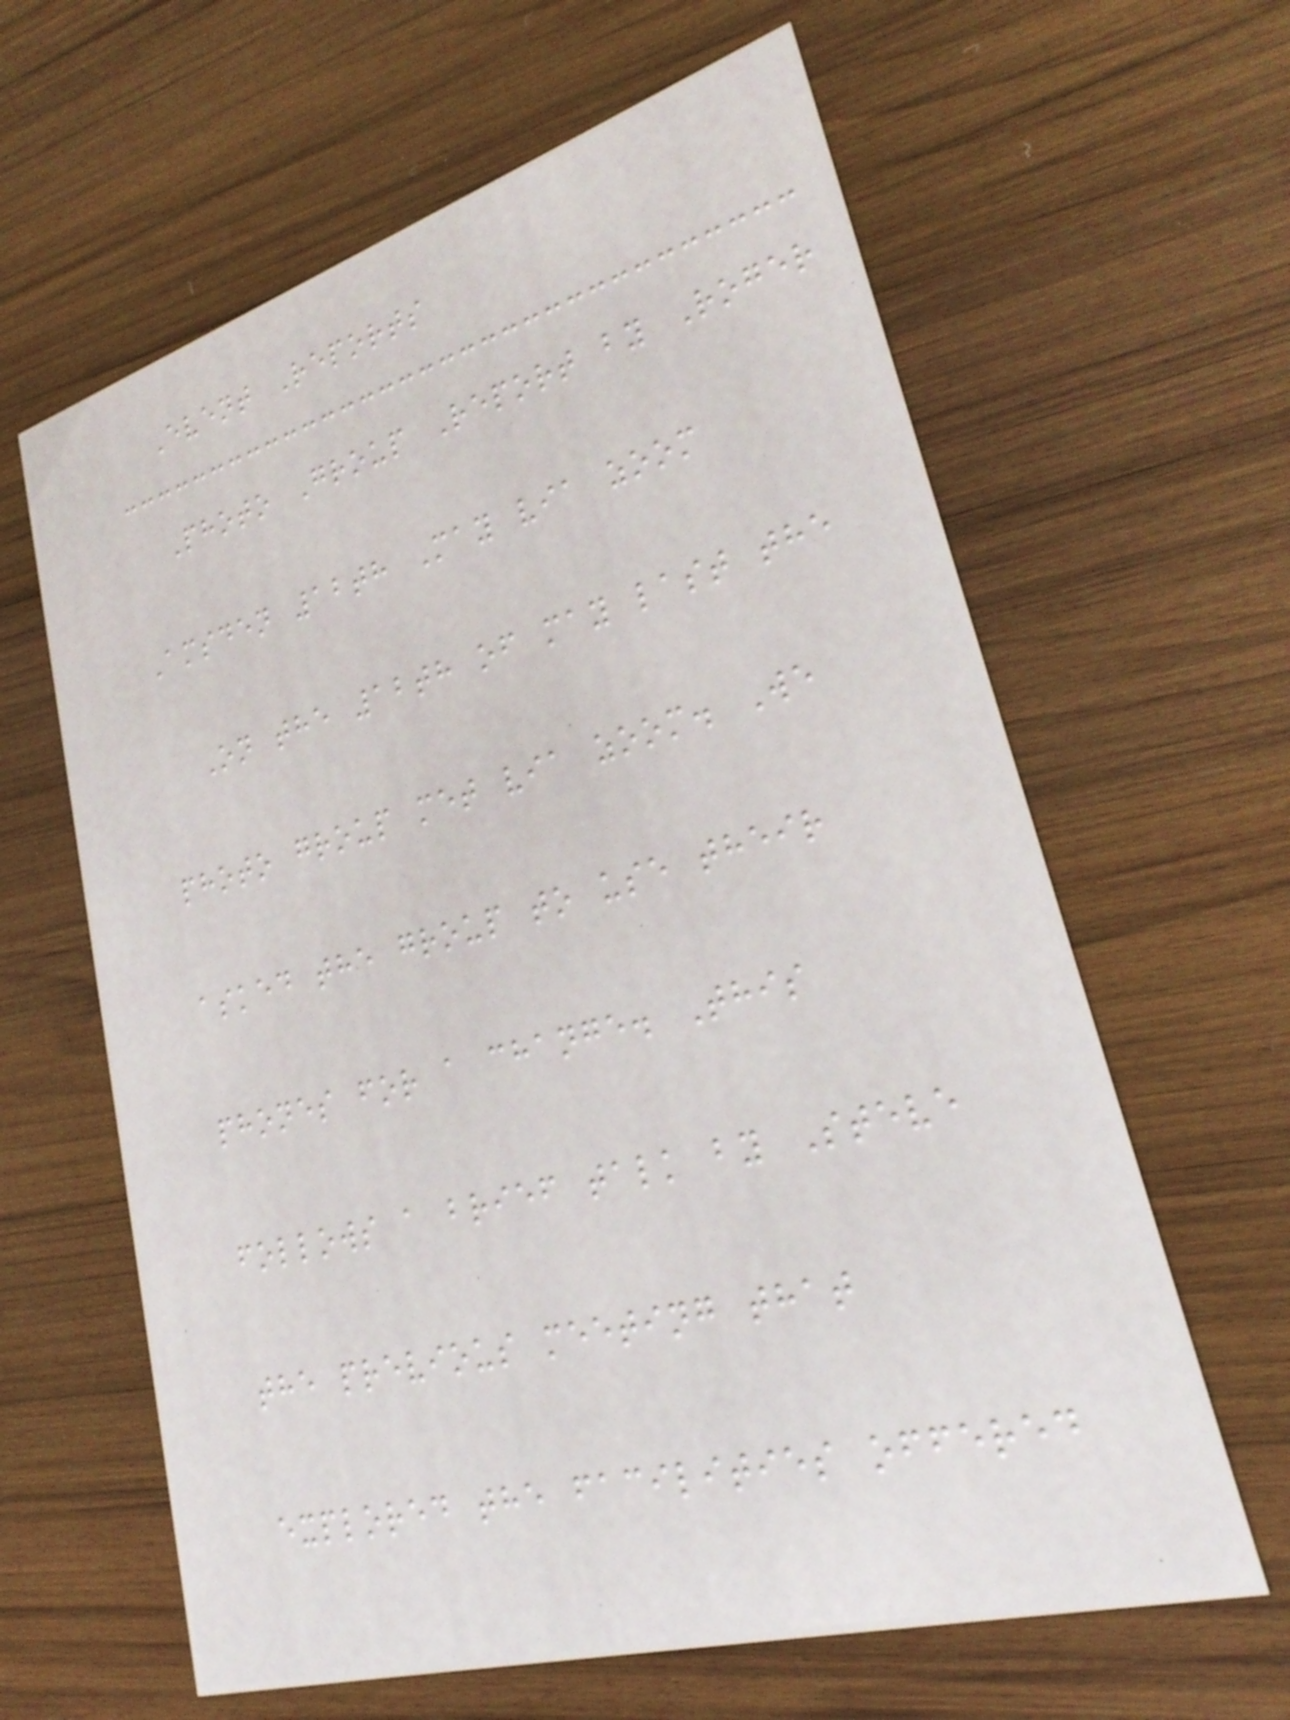Event Reports
Photo Group Report by Roger
Amsden 12th May via zoom
On the 12th of may last the
photo group met via zoom. We
asked the group to use their
phones for a change. This
follows a brief talk by Steve
the previous meeting that
explored the facilities offered
